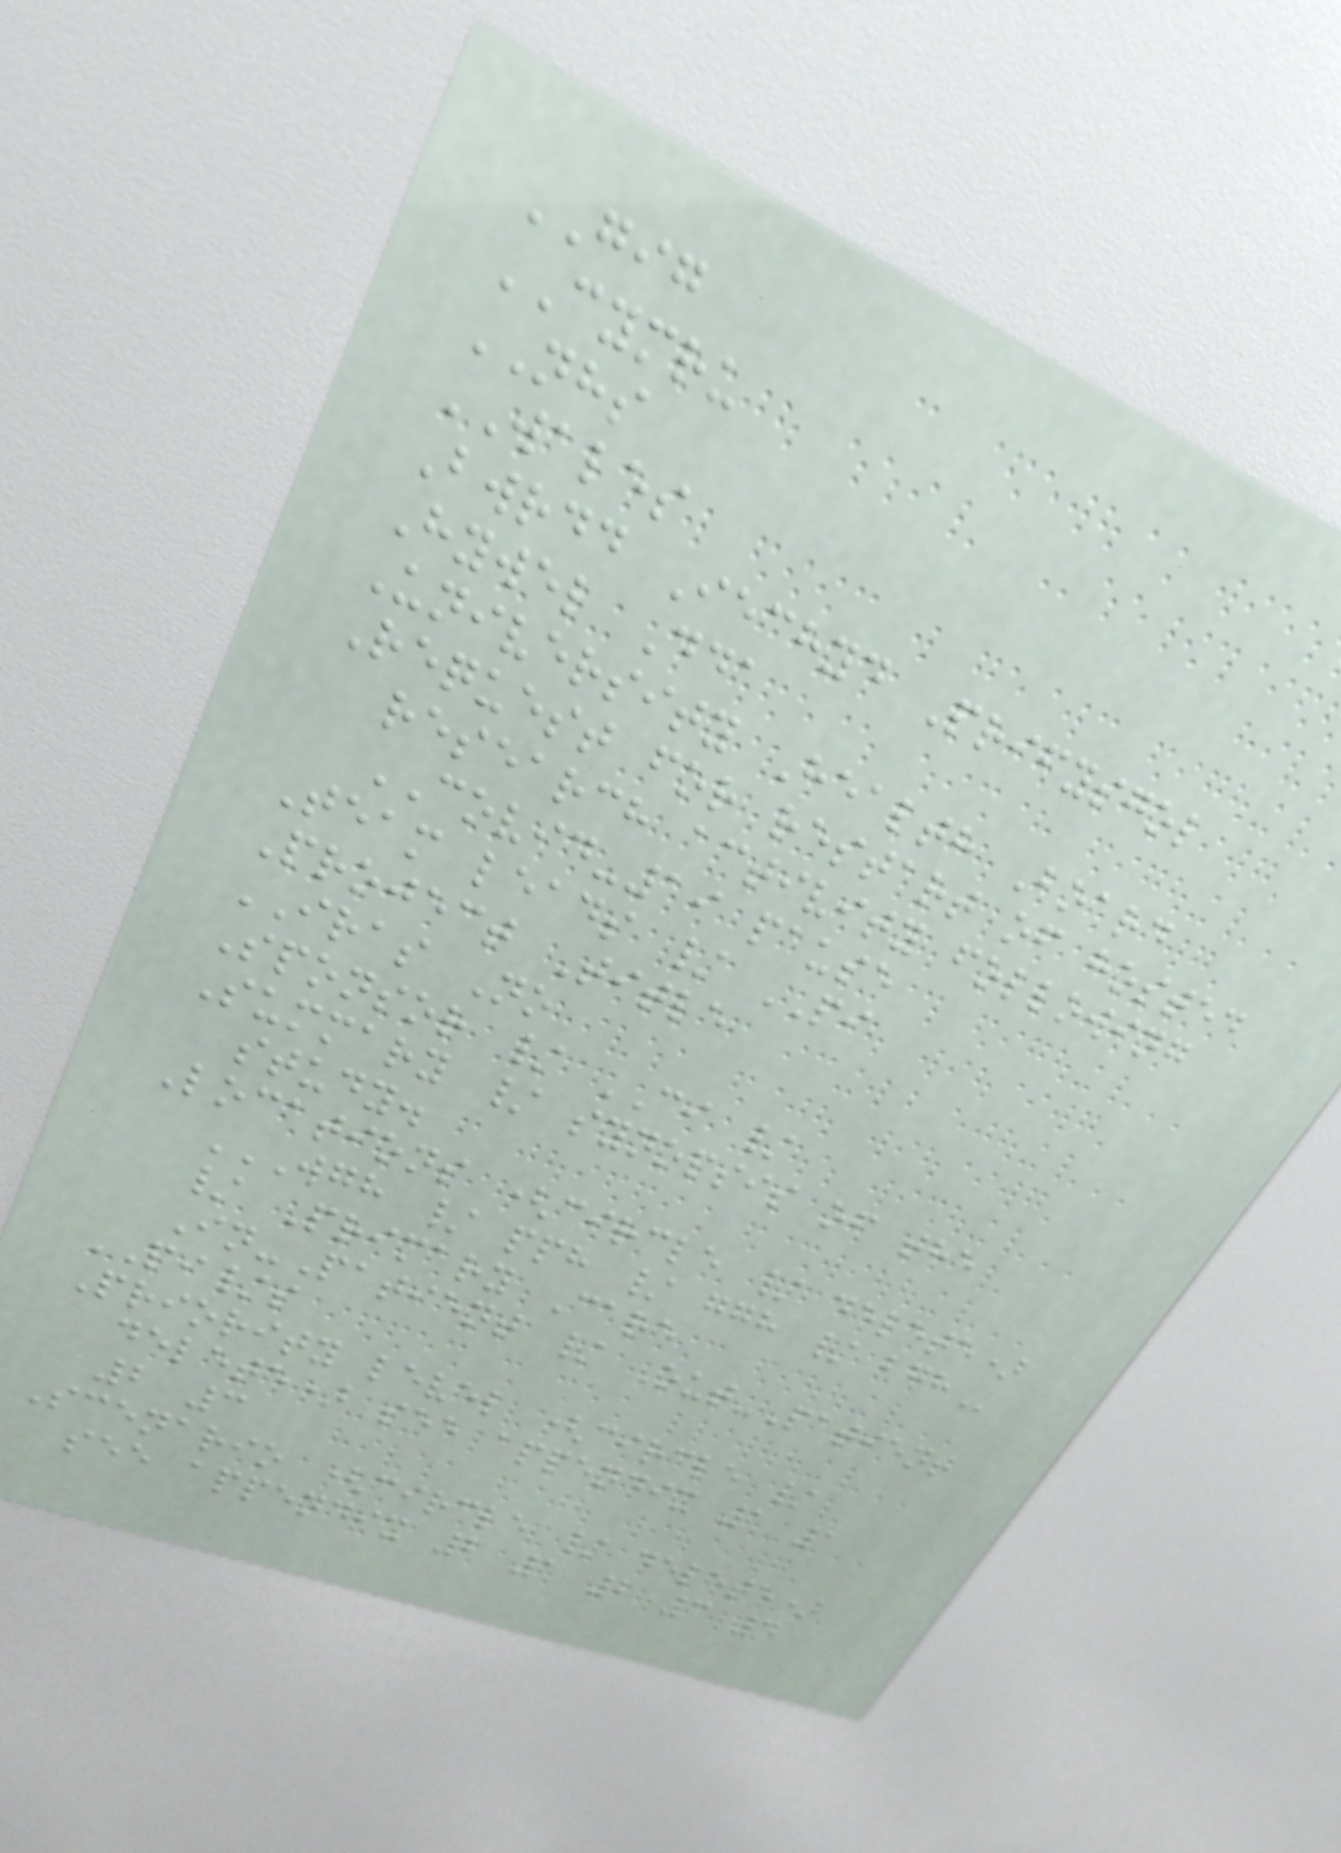GIG
CYMRU
NHS
WALES
Bwrdd Iechyd Prifysgol
Hywel Dda
University Health Board
Request for restart of hosted
research activity following
COVID-19 pause
Team leads / PI
Project Title
IRAS No
Sponsor / CI /
Summary / synopsis of the
study.
Locations (circle / delete)
WGH / PPH / GGH / BGH
/ Primary Care
In-Patient / Out-Patient
PI/s
Priority level (circle /
delete) see appendix 1 1
2 3
Scenario (circle / delete)
see appendix 2 1 2 3 4
